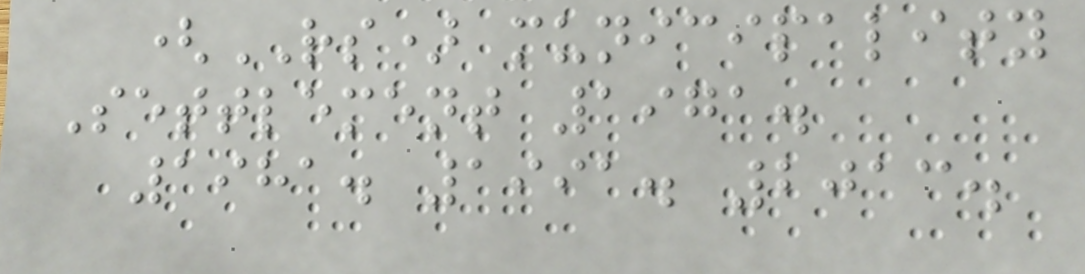(RS) municipality
Settlement 1971.
1981. 1991. 2013.
